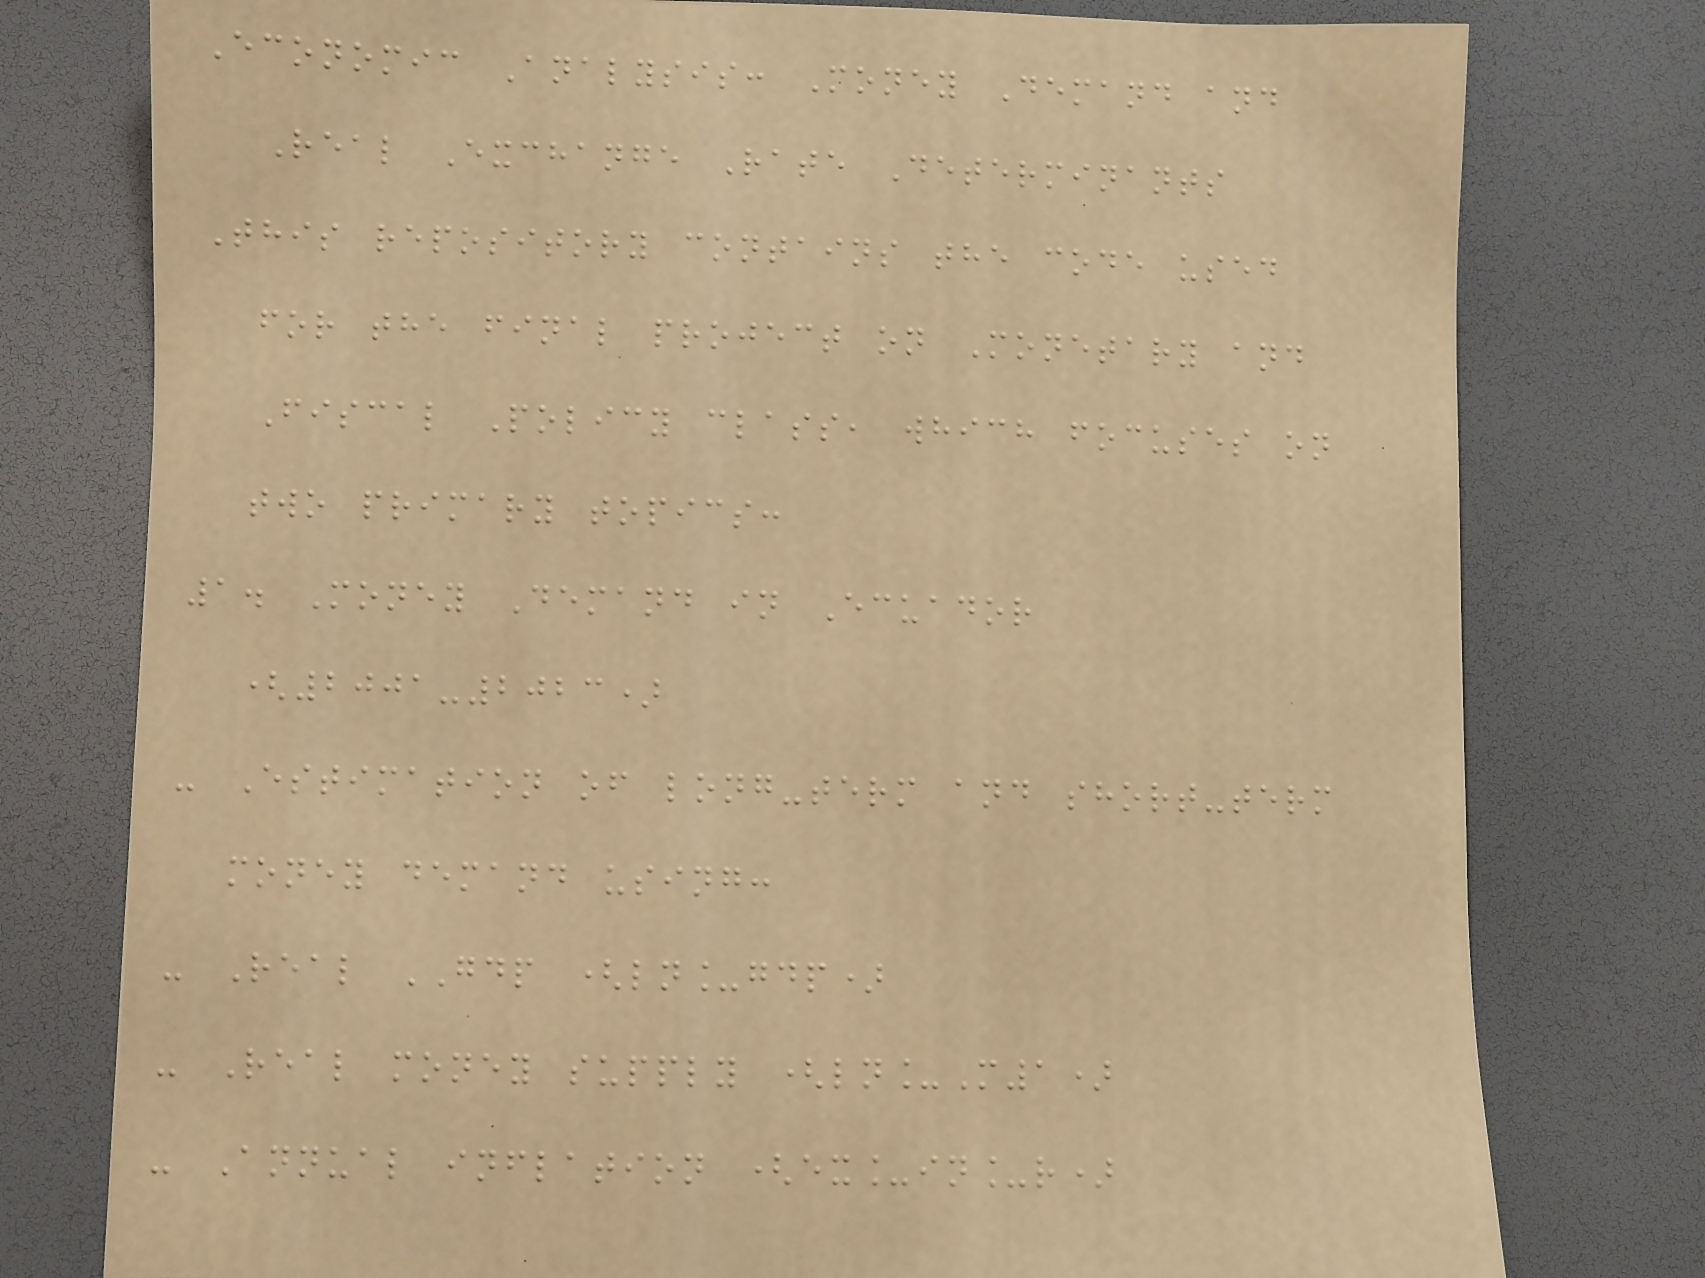Economic Analysis: Money Demand and
Real Exchange Rate Determinants
This repository contains the code used
for the final project on Monetary and
Fiscal Policy class, which focuses on
two primary topics:
1. Money Demand in Ecuador
(2001-2023)
- Estimation of long-term and short-term
money demand using:
- Real GDP (ln_gdp)
- Real money supply (ln_M1)
- Annual inflation (ex_in_r)
